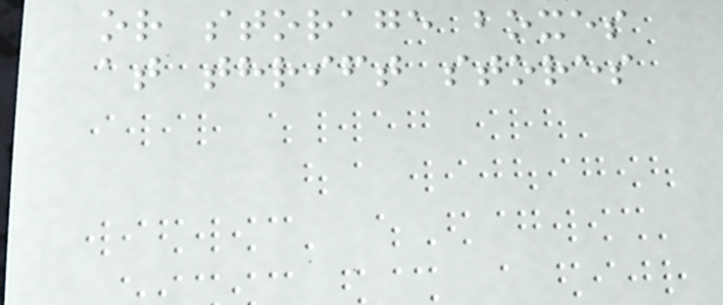or storage boxes
at thrift stores
